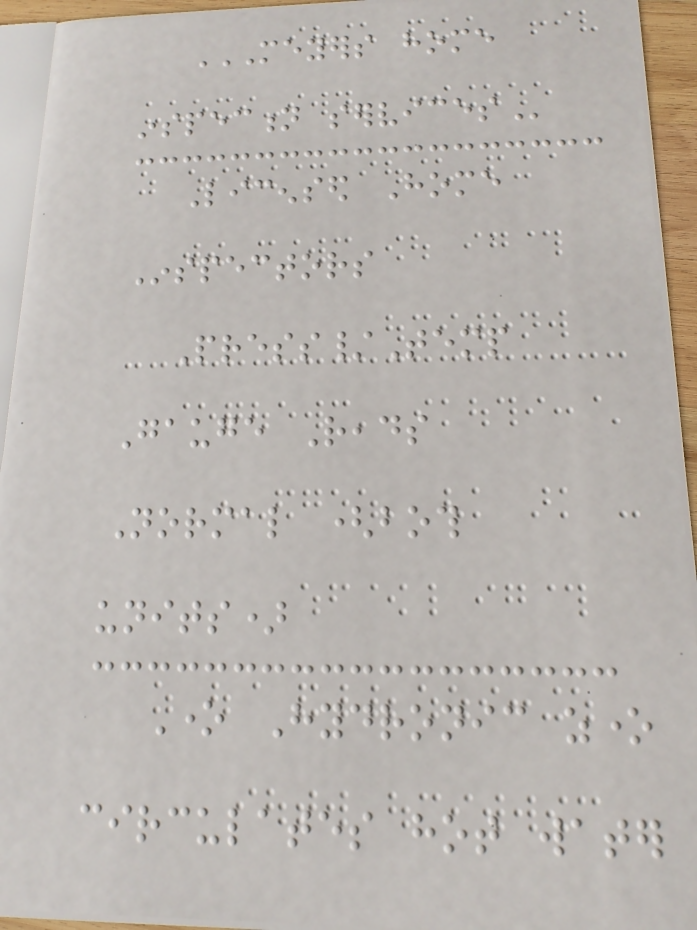MEYERS HOME
INSPECTION SERVICES
Licensed Home
Inspectors
Press/Temp
Gauge Reads
Normal (both
units)
One Hydronic zone
circulates hot water
